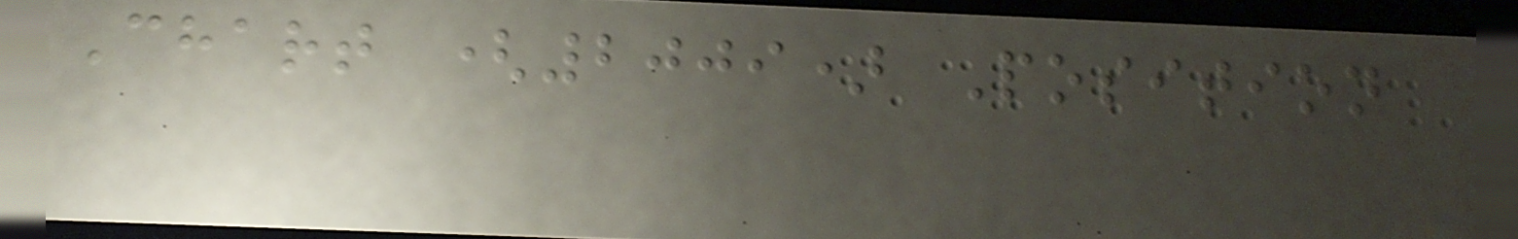Chart (2009) Position
